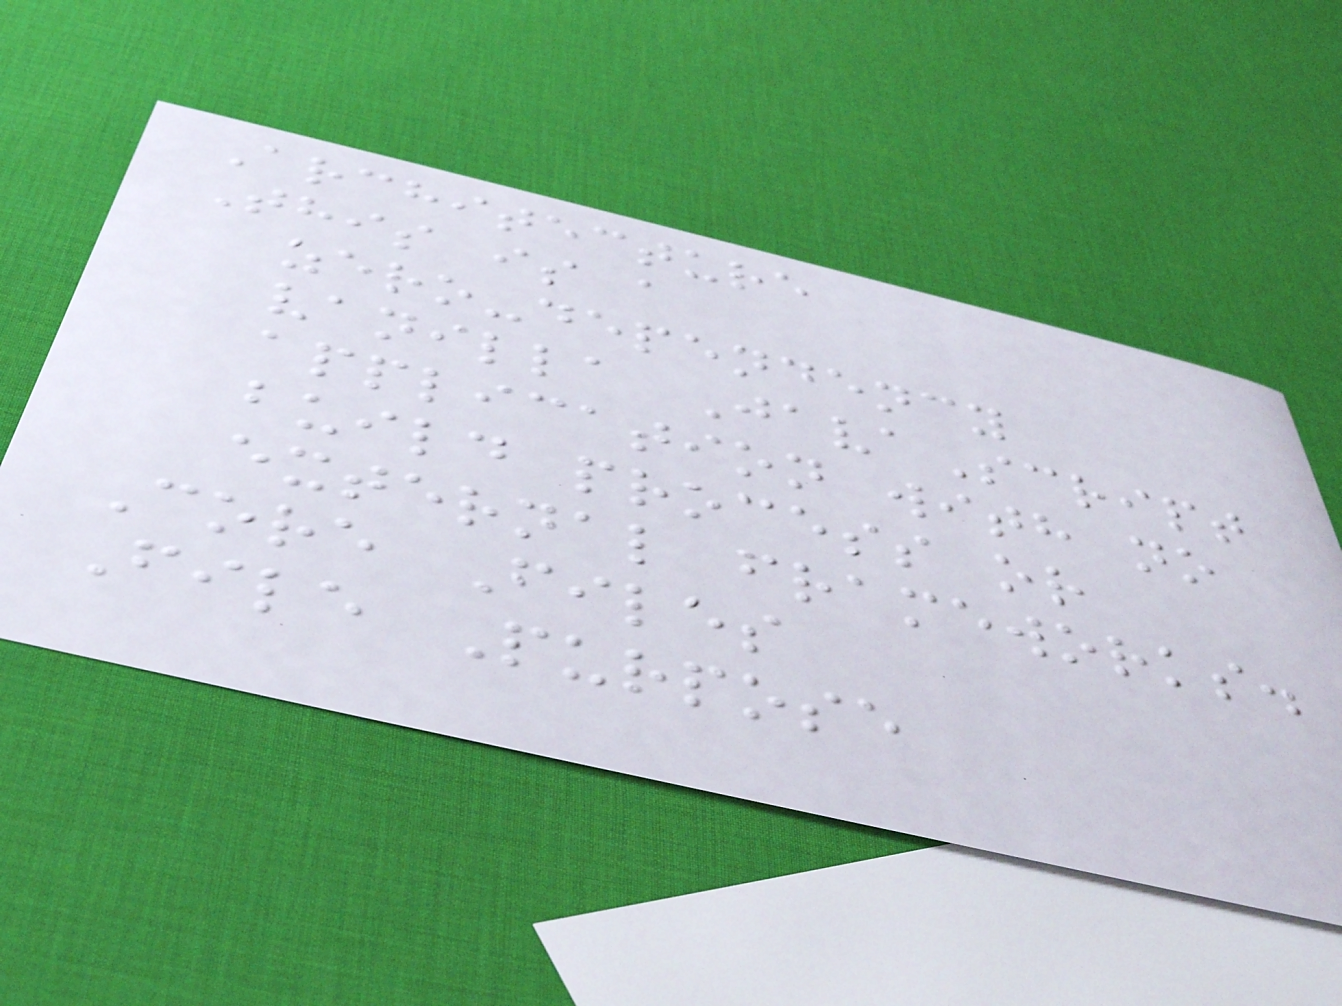Architecture
This is a
zero-dependency
vanilla JavaScript
application with no
build process or
external frameworks.
Core Files
File Purpose
